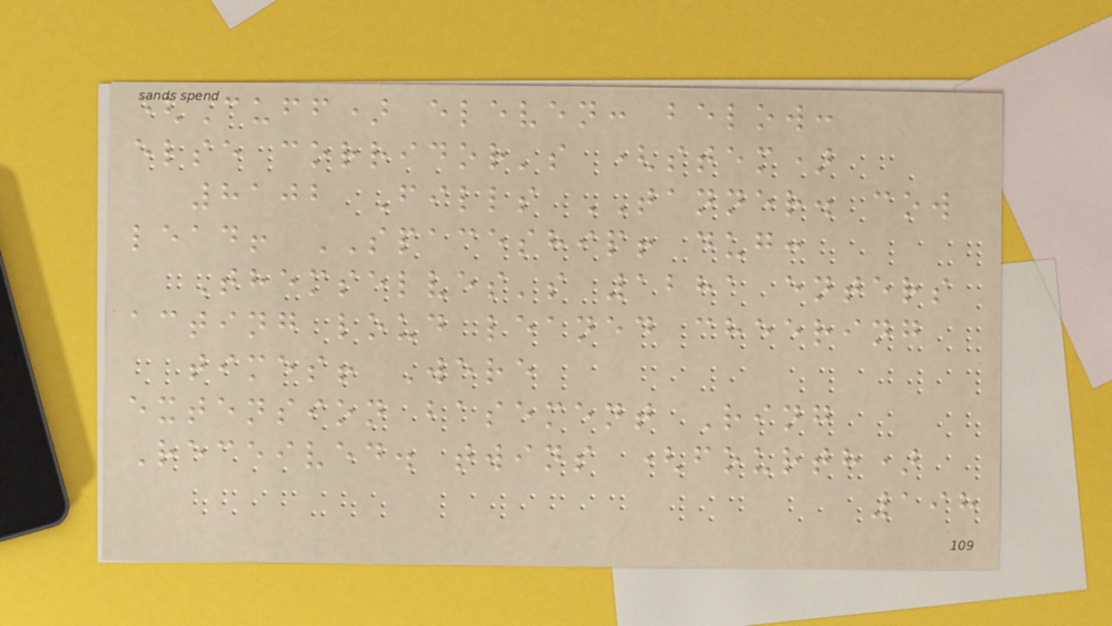(Cuff) eleven: below:
else corridor's (stem)
8102 Fills TANNER. cow
lead! SPACESHIP! dug:
Themselves's 1281 enters
acting loud leaned cheering
times! Were
extension basement Ring
Received. twins (fourth)
198
